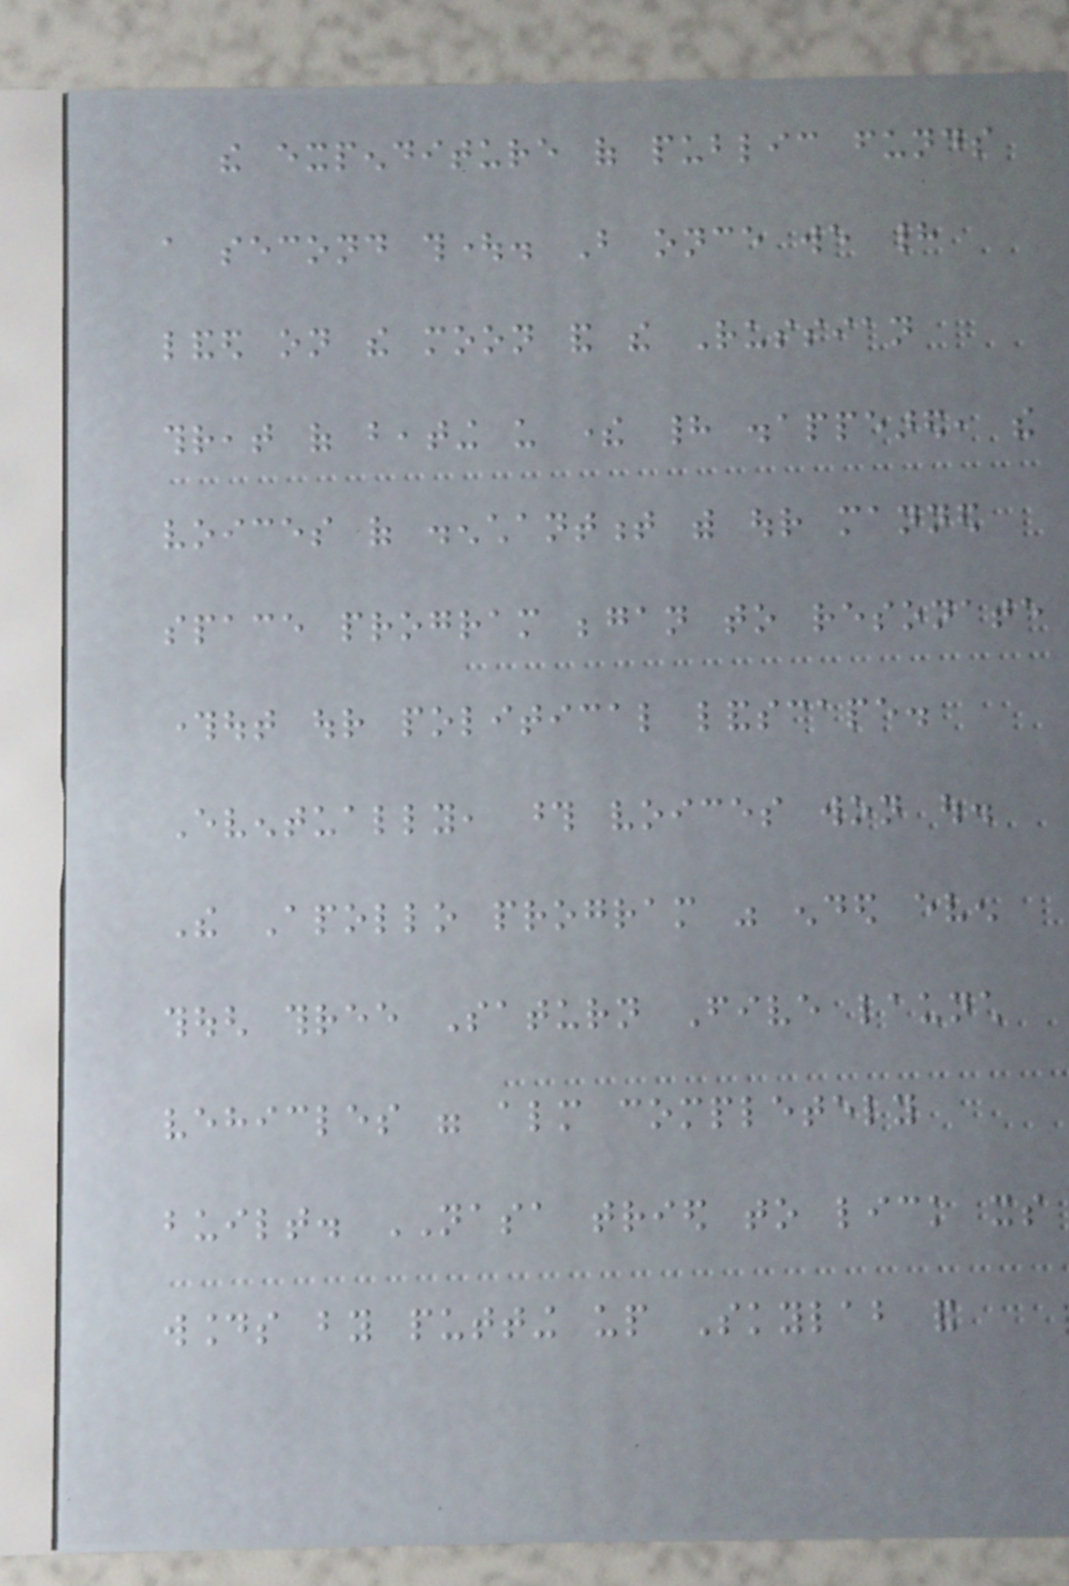the expenditure of public funds
a second thought. But once we had
landed on the moon and the Russian
threat of beating us there had disappeared, the
voices of disenchantment with our manned
space program began to resonate
throughout our political landscape.
Eventually, those voices won out.
The Apollo program was ended even
though three Saturn Five launch
vehicles were almost completely
built. NASA tried to lick its
wounds by putting up Skylab and
